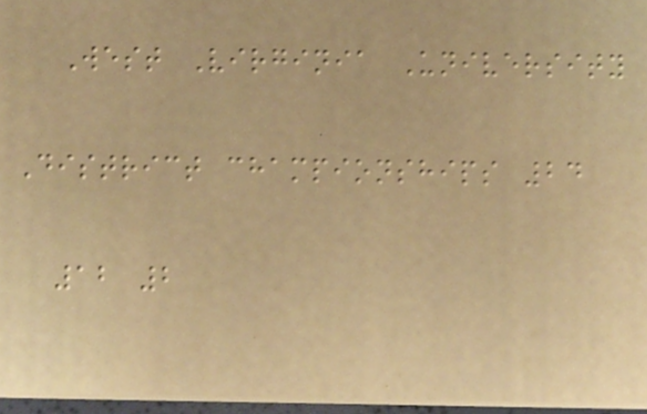West Virginia University
District championships 24
12 2
